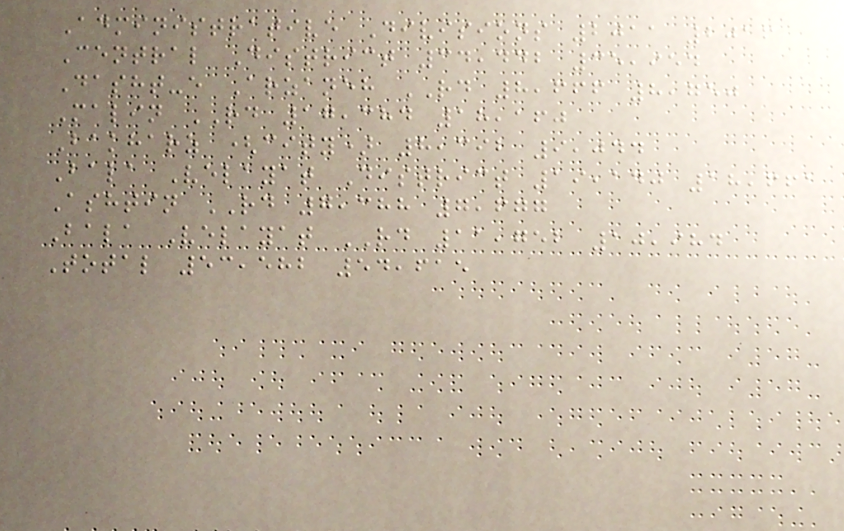Administrative Divisions 2011 2016
Central District 34,442 35,954
Dasht-e Arzaneh RD 8,666 8,750
Malin RD 17,384 18,160
Bakharz (city) 8,392 9,044
Bala Velayat District 19,140 18,661
Ashtin RD 7,388 7,677
Bala Velayat RD 11,752 10,984
Total 53,582 54,615
